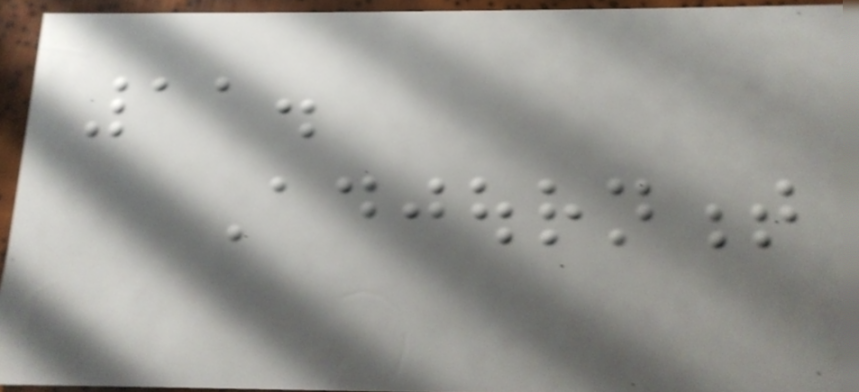11.
Adjournment
